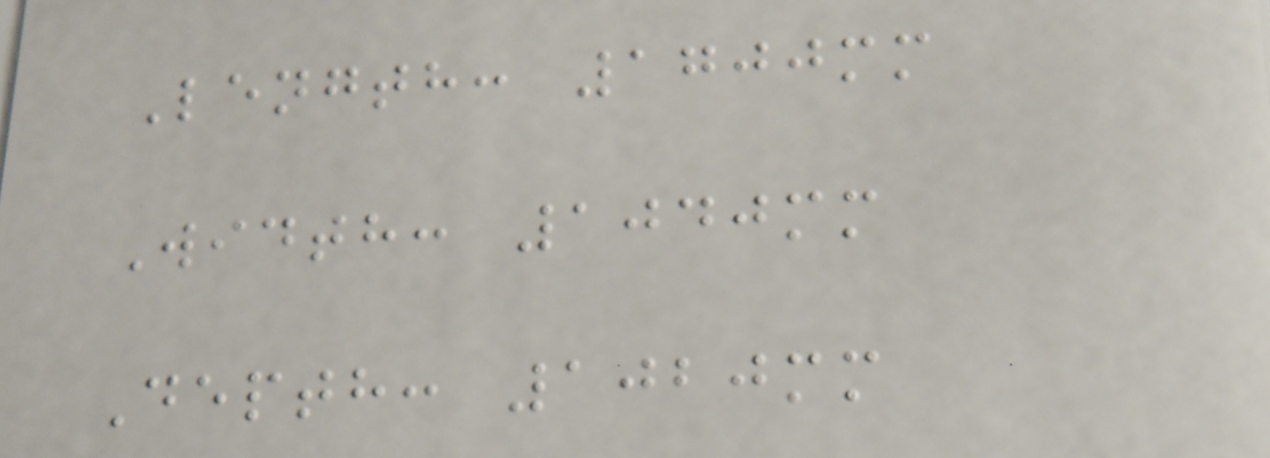Length: 1700mm
Width: 1040mm
Depth: 1020mm
